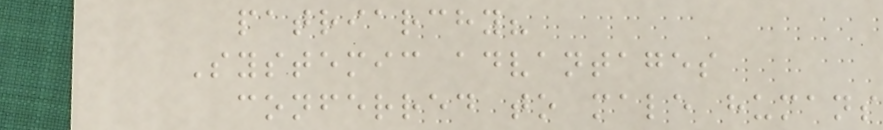patriarchy?
Systemic advantages
conferred to male humans
